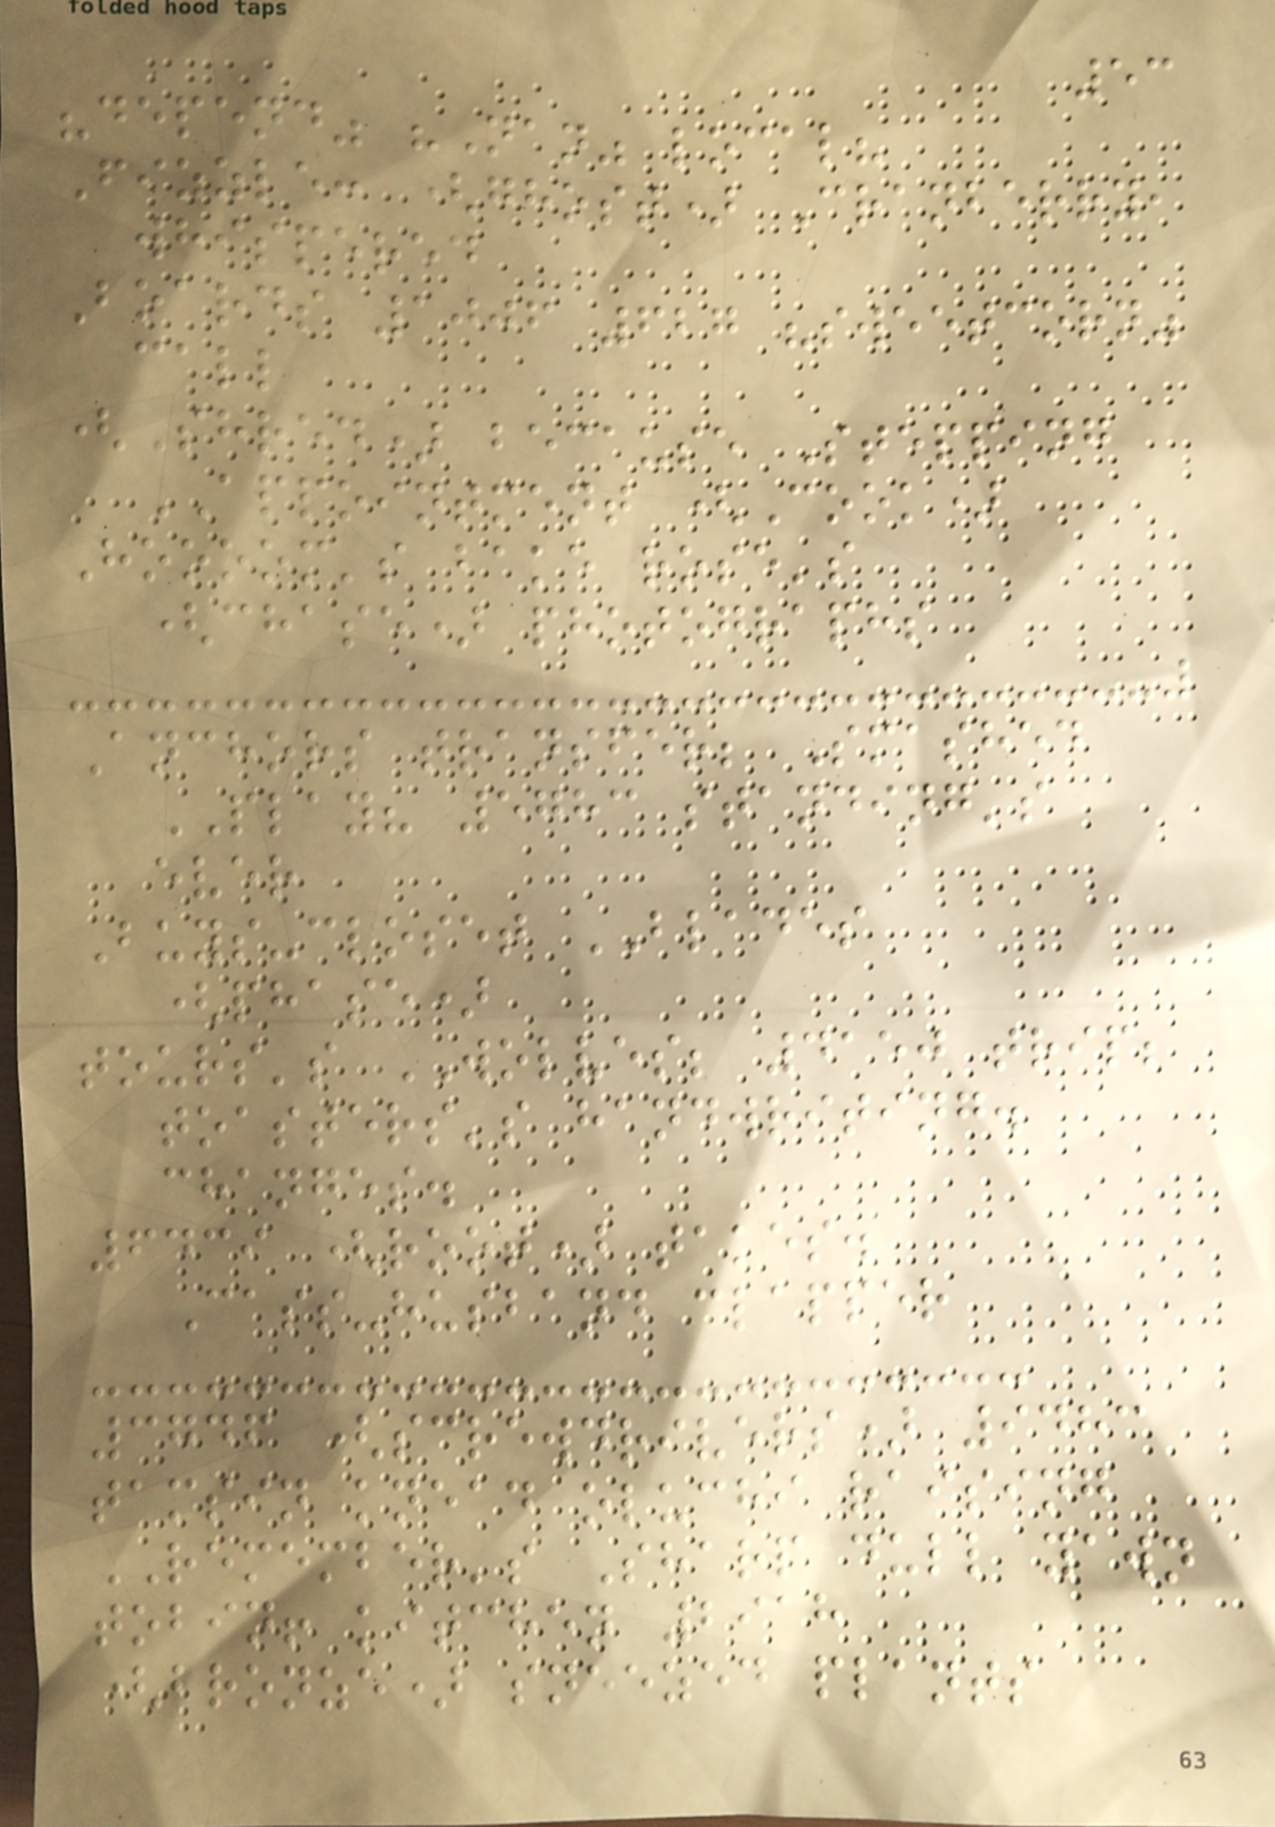53
"depend" "Nan" local?
Fizzle: (ghost) Cranberry,
whispered
Boards 1006 627 "sweetcorn"
call
(Shred) because Stepping
APPOINTMENT (Cook)
Hoooom's bake rose's
(chase) photographs
Anchors transfer; Smashed
PLAY? 5783 standing's
ever
Buys-closet BLADES
(phase)
tours's WOLVES; 4150 trip;
toasters's handwriting.
changes.
6439 (root) takes.
Cass-husband clapper
3746 (screwdrivers) 9483
tamsin knead oluchi raising
REMEMBER's Sharp dull yawn
tobin! kitchen 2918
(bronze) sneezed plants
